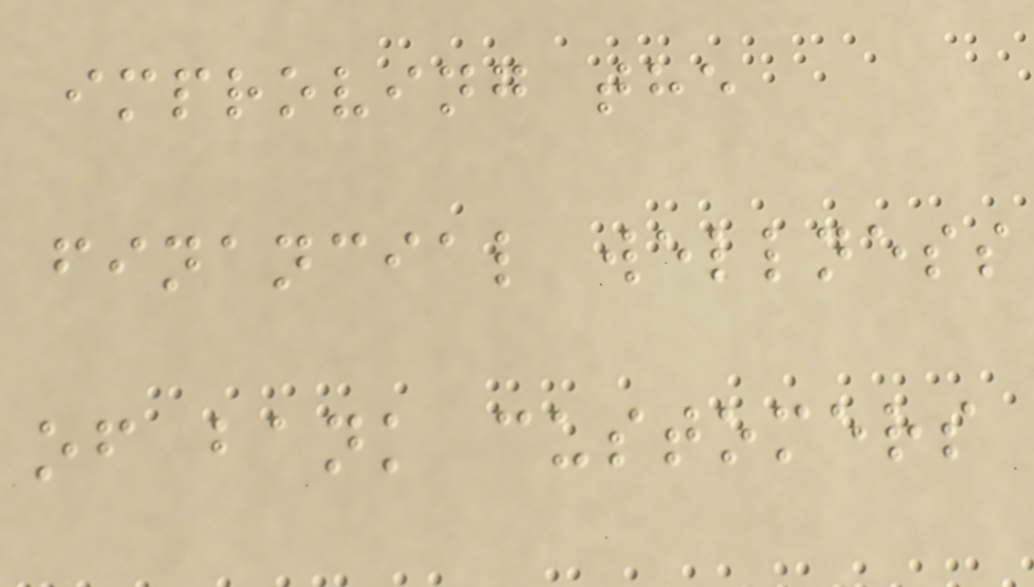improving the
financial wellness
of bank customers
